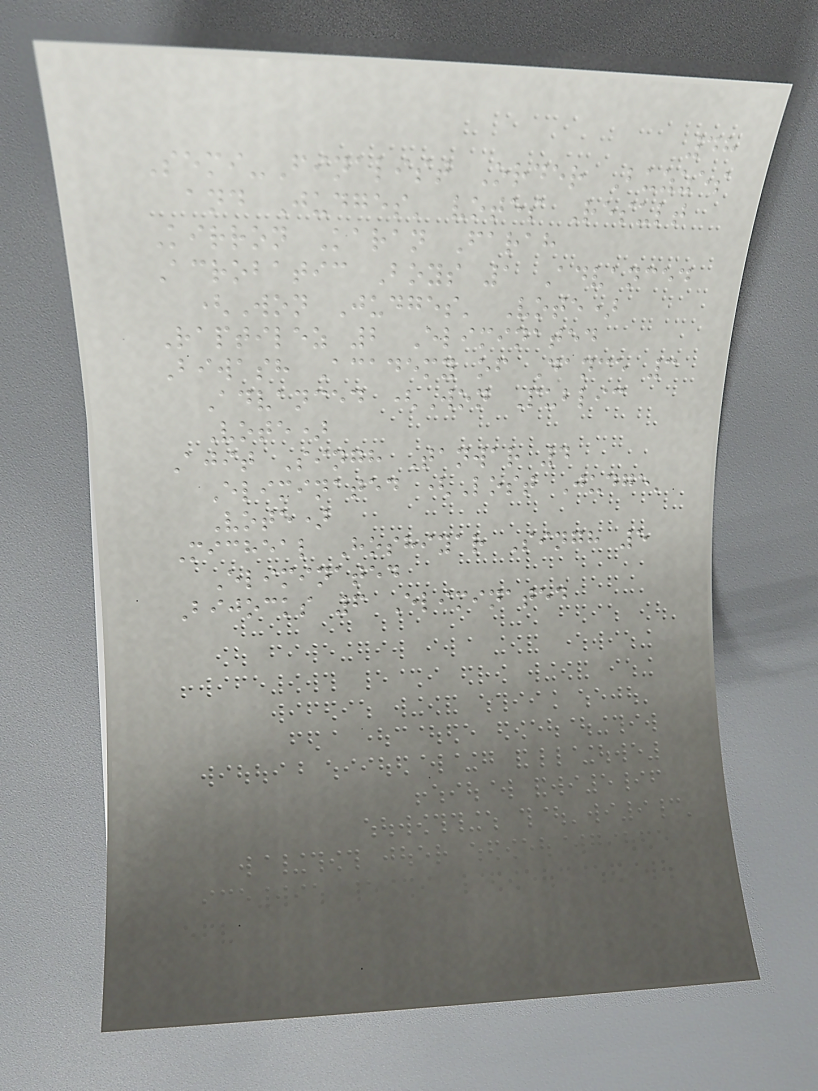48
Semi-Finalist Order Buzzes
and Judges' votes Result
Kirron Karan Farah
Acrobatic Boys 1 Advanced
(Won Judges' Vote)
Raptilez 2 Eliminated
Biwash Academy of Dance 3
Advanced (Won Public
Vote)
Ajit Singh Tanwar 4
Eliminated (Lost Judge'
Vote)
Micheal Hoshiyar Singh 5
Eliminated
Bijocks 6 Eliminated
